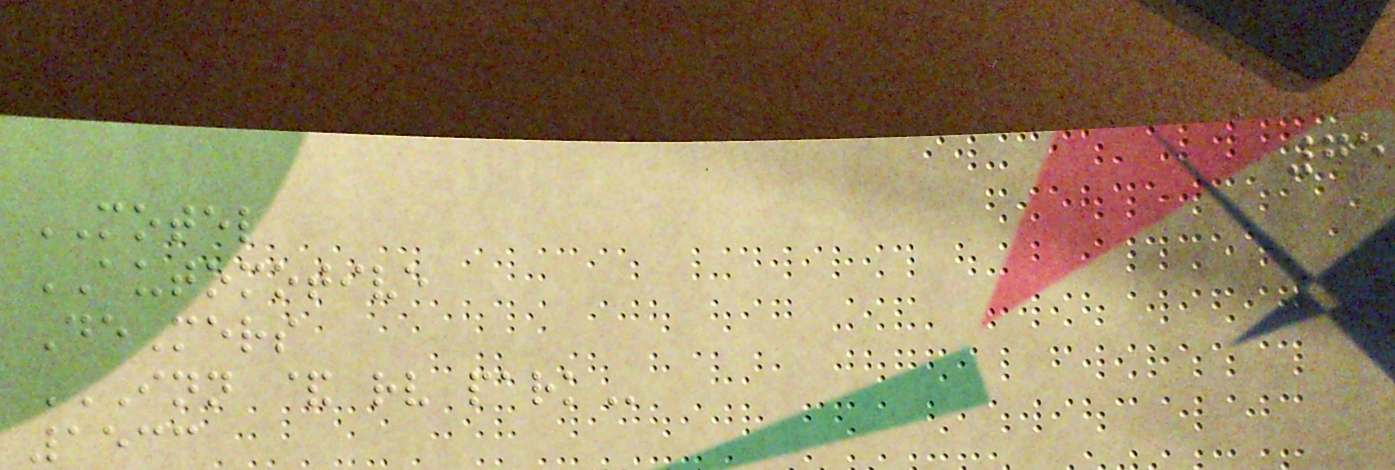75
MOTEL
AUTOMOTIVE
DeMers
INN & RV PARK
1533
